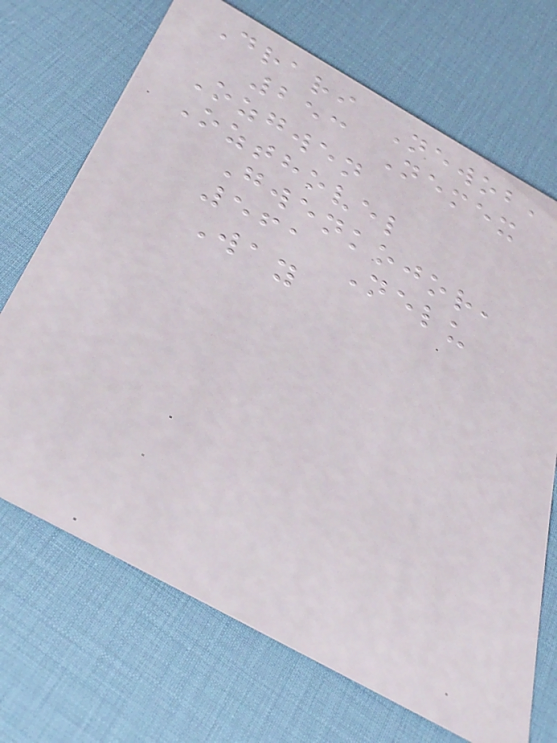Drari Newob,
253 Nemex
Ozgwen
Ozthovel
Gwenkojor,
561 Nelu
Way
